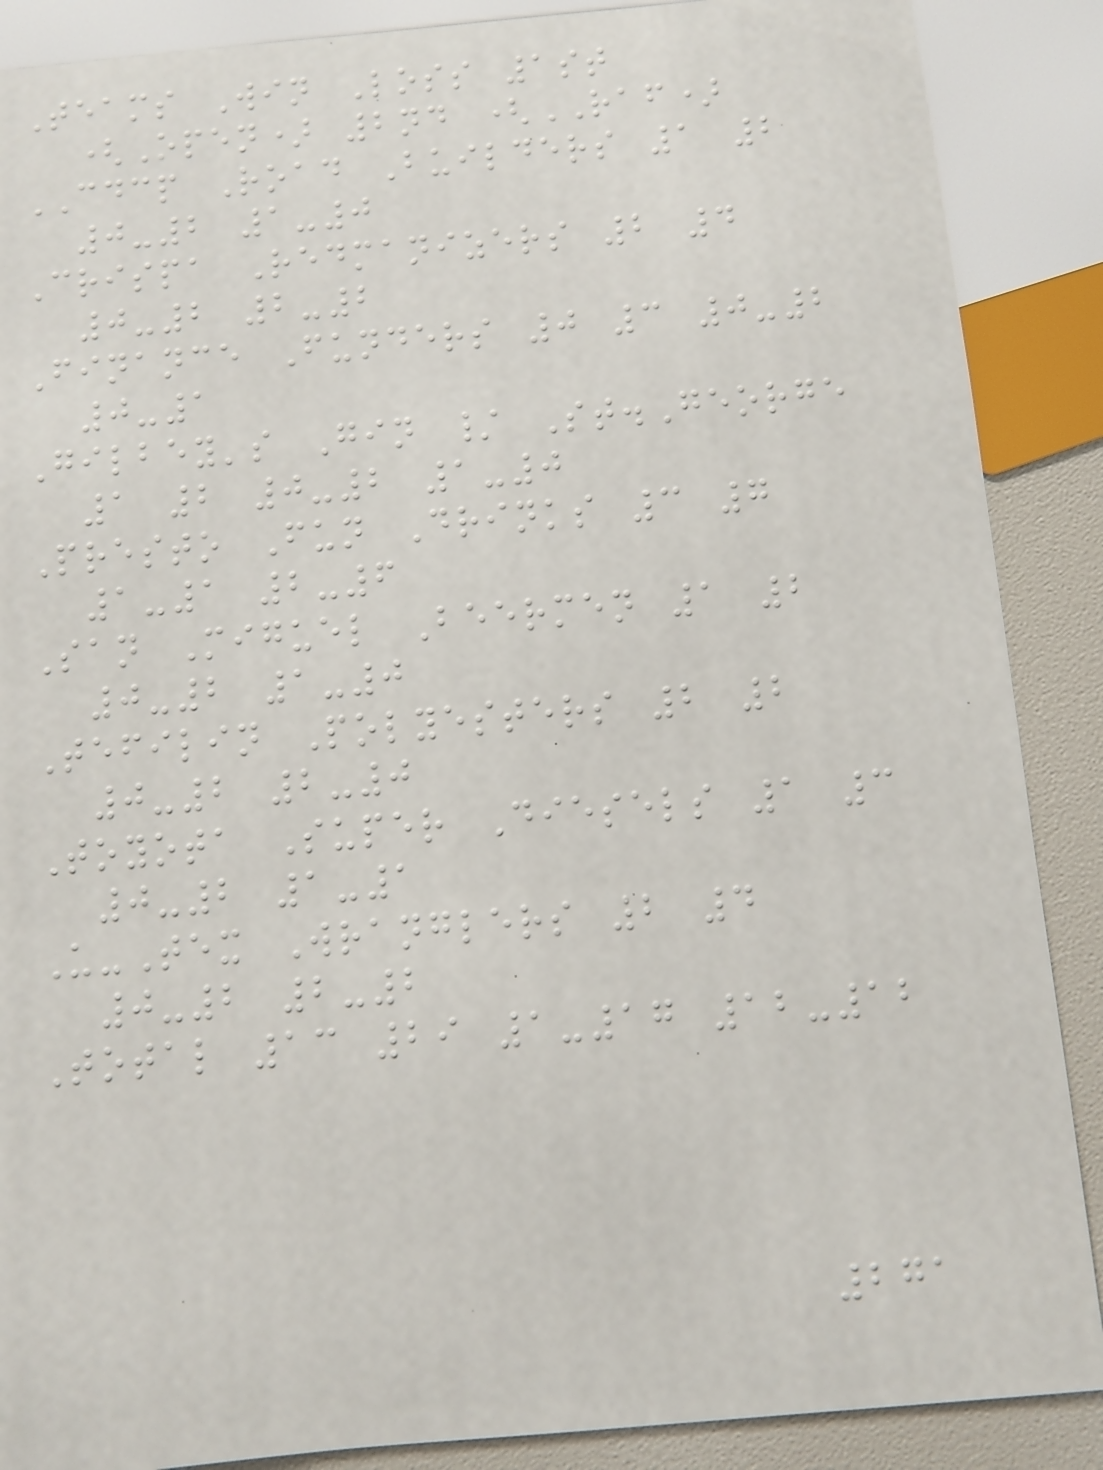Teams Win Loss 1st
(Open) 2nd (RAF)
CDCP Road Builders 1 2
0-2 1-0
Crispa Redmanizers 2 4
0-2 2-2
Finance Funders 0 3 0-2
0-1
Gilbey's Gin / St.George
1 2 0-2 1-0
Presto Fun Drinks 3 7
1-1 2-6
San Miguel Beermen 1 2
0-2 1-0
Tefilin Polyesters 2 2
0-2 2-0
Toyota Super Diesels 1 3
0-2 1-1
U-Tex Wranglers 2 4
0-2 2-2
Total 13 29 1-17 12-12
271
